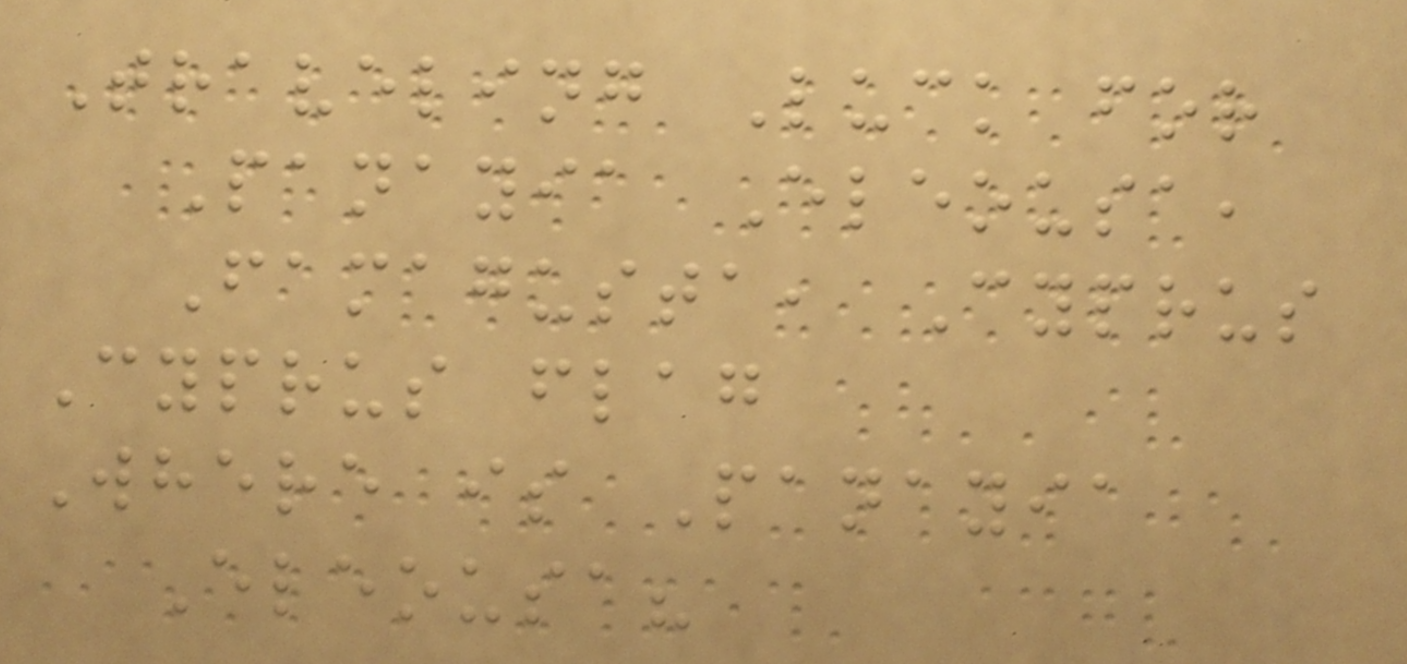Traveling Luck for
Panayia Eleousa,
Famagusta, Cyprus
Cyprus flag
Where is Panayia
Eleousa?
